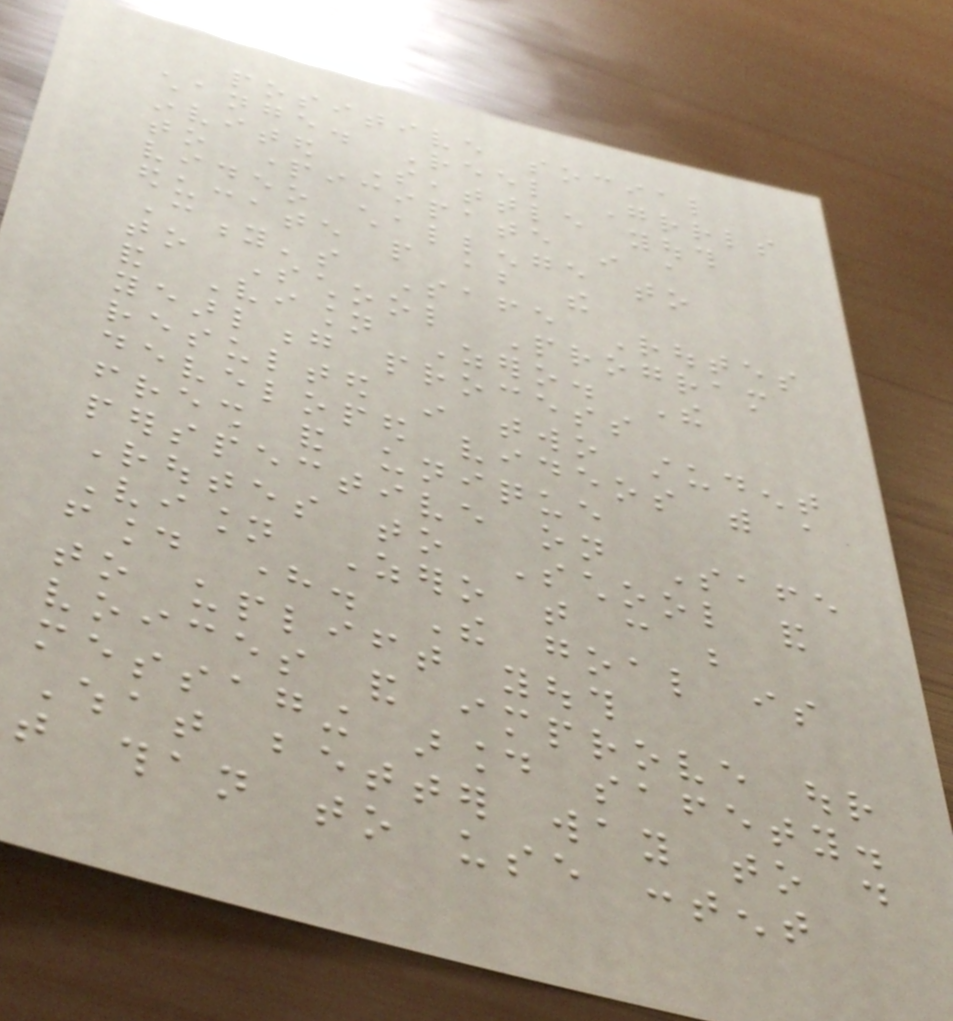positive social
change. Reel Grrls
invited Seattle youth
to participate in a
video challenge to
educate people about the
City's Safe Routes
to School Program
and Vision Zero. The
yearlong process
resulted in two student
developed videos with a
fresh and unique
perspective on Safe
Routes to School and
Vision Zero that can be
found here. The goal is
to uplift youth
voices and improve our
messaging around safety.
What better way to do
that than to use content
